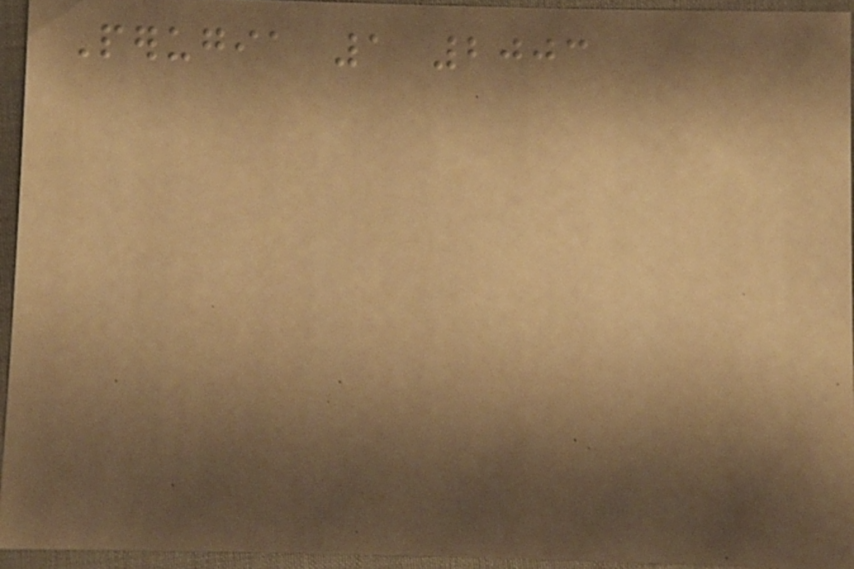Perugia 1 2003
